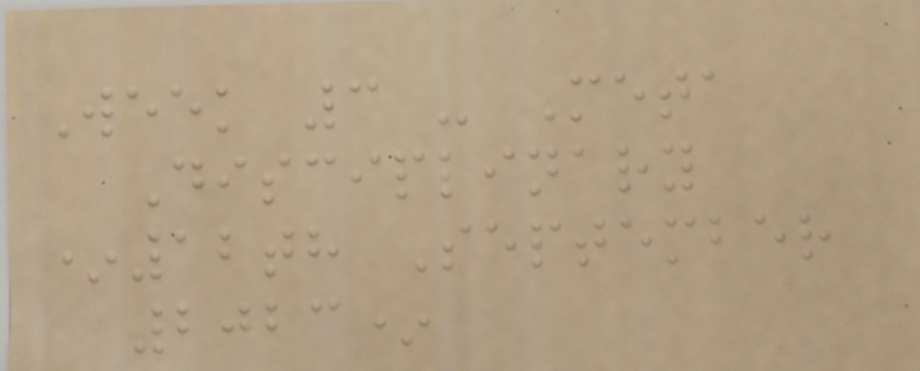Week 3 - Meta
Disciplinary
*12th September
2023*
